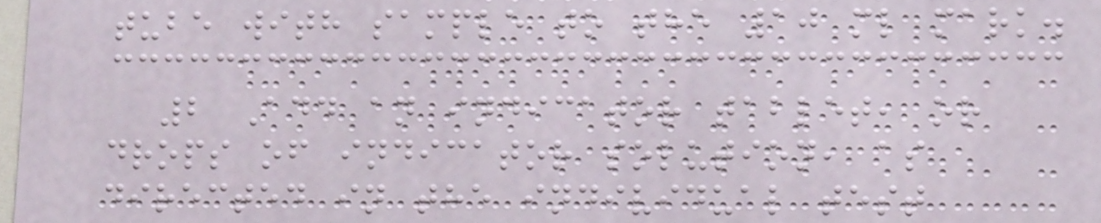tube with sample to the 10 ml mark.
2 Add an indicator tablet, or
drops of indicator solution, as
directed in the individual test
